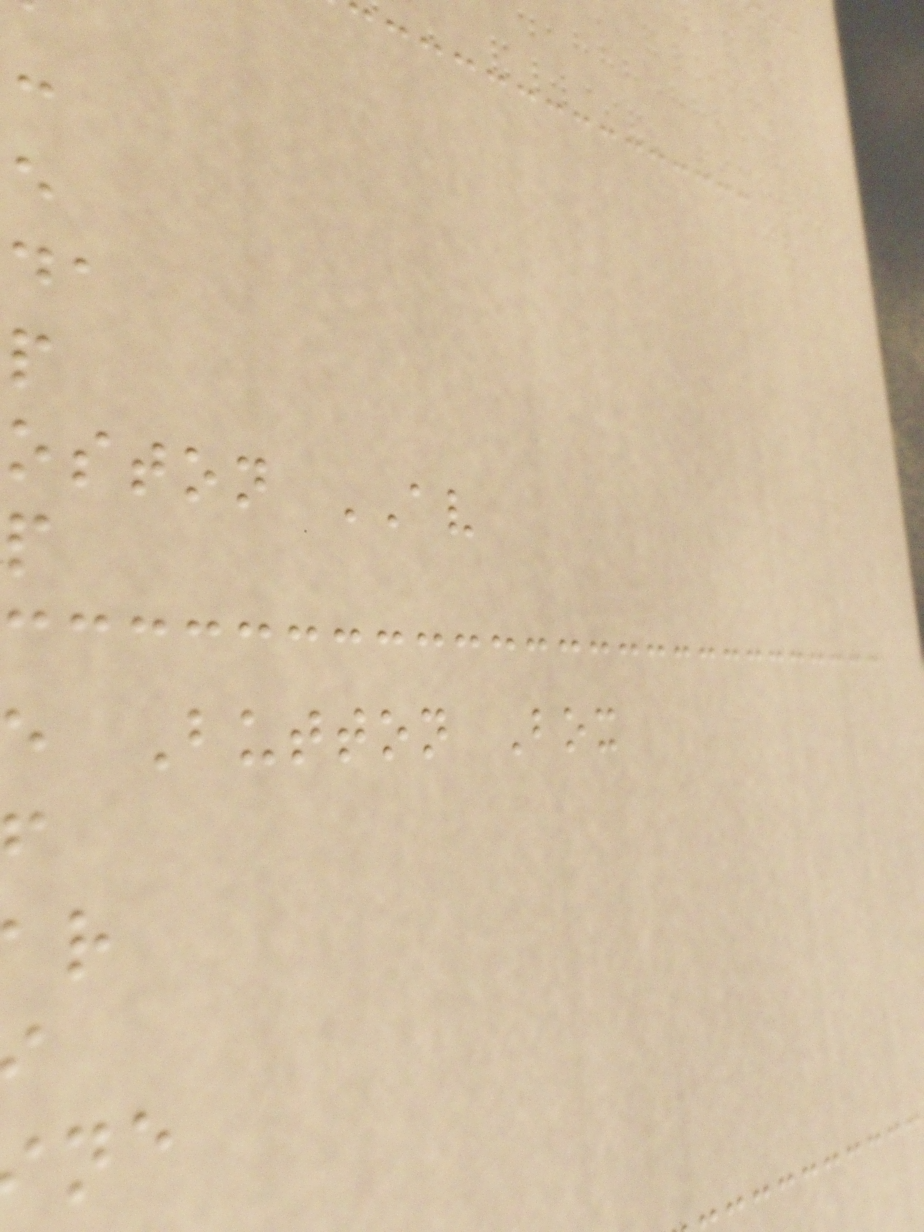oston AV
e Button Box
